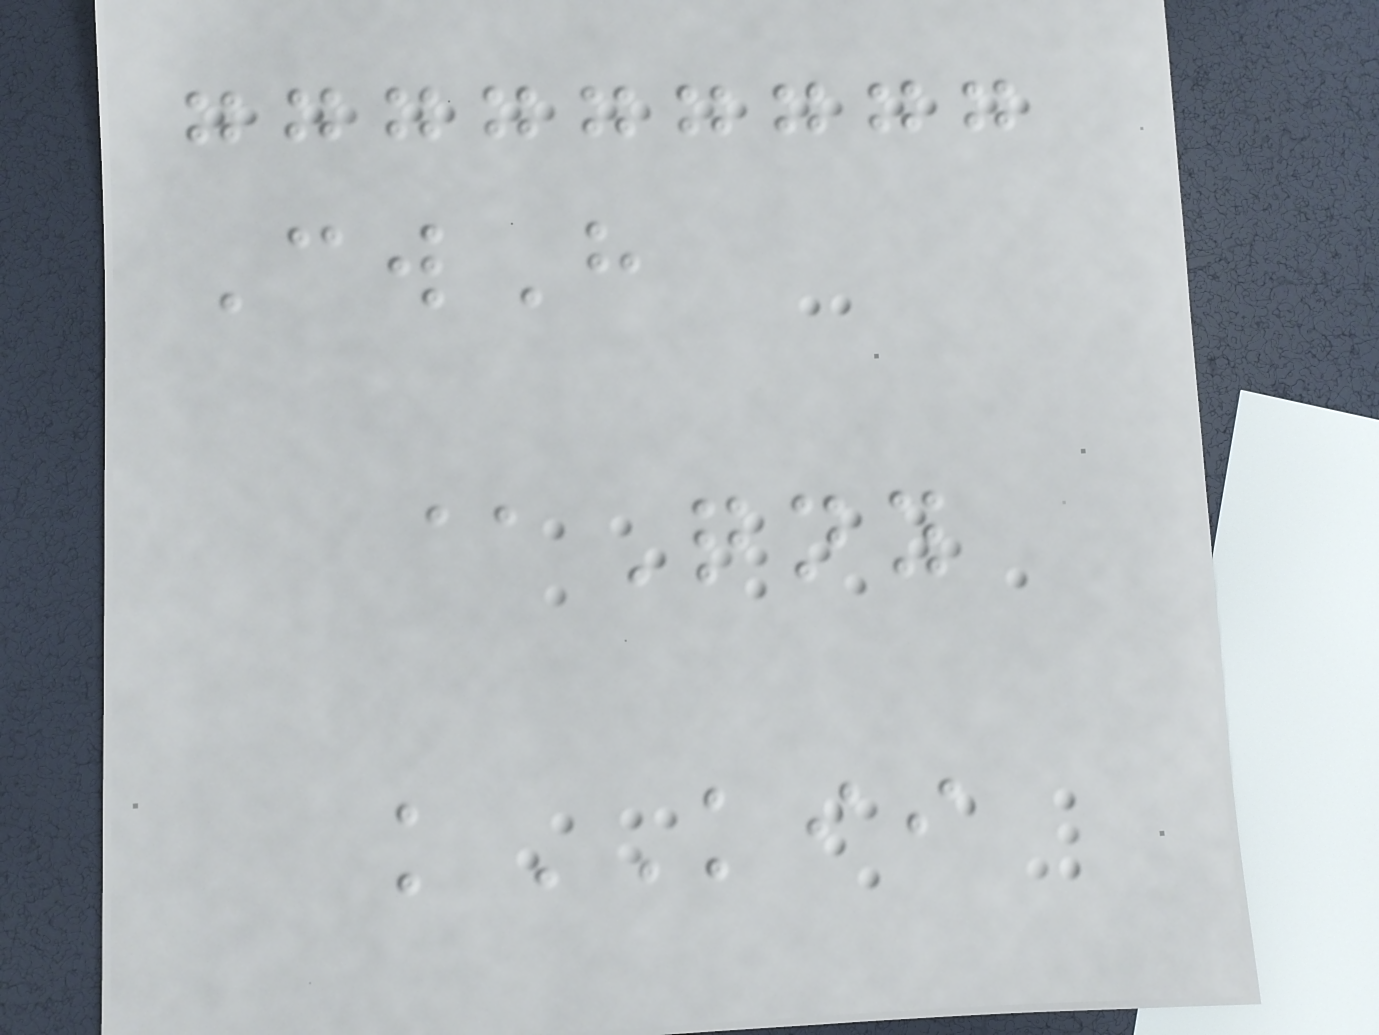CwH
@Qny
kKII
